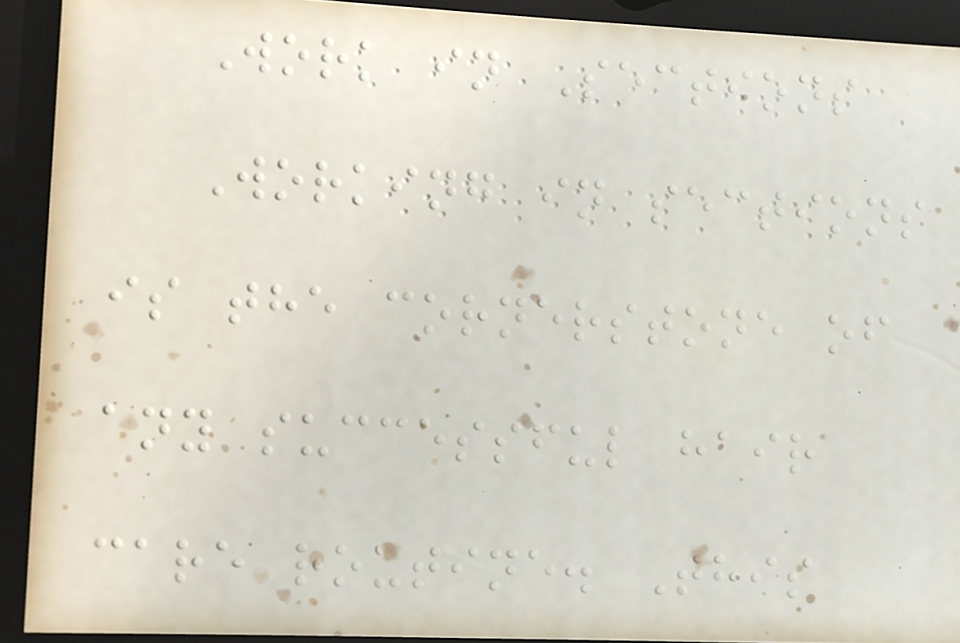Work in Sections
Working in sections
is the cornerstone of
any successful hair
care routine. This
